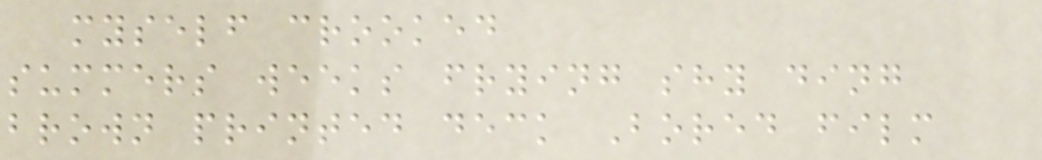myself crooked
summers weeks frying shy ding
brown printed deck Bored film
